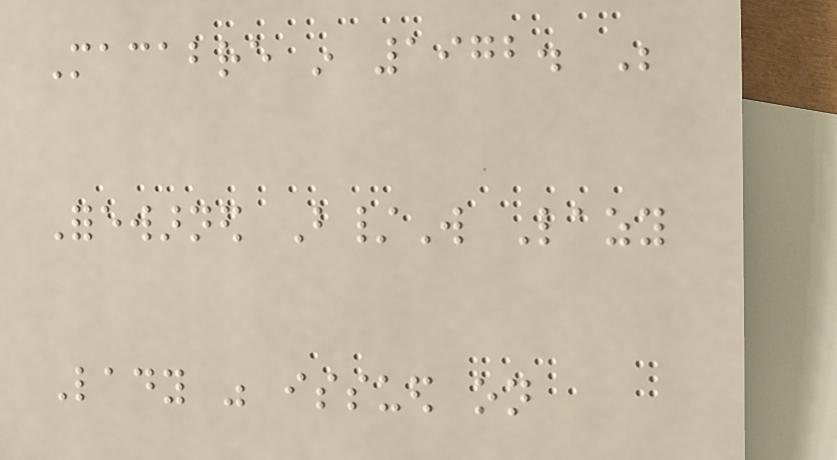Macabre in 1972. Be
Forewarned B/W Lazy
Lady was issued on
